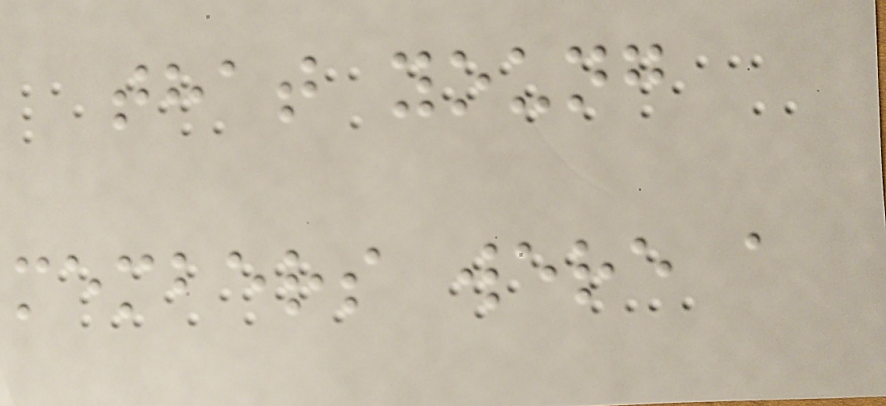that young
members were a
